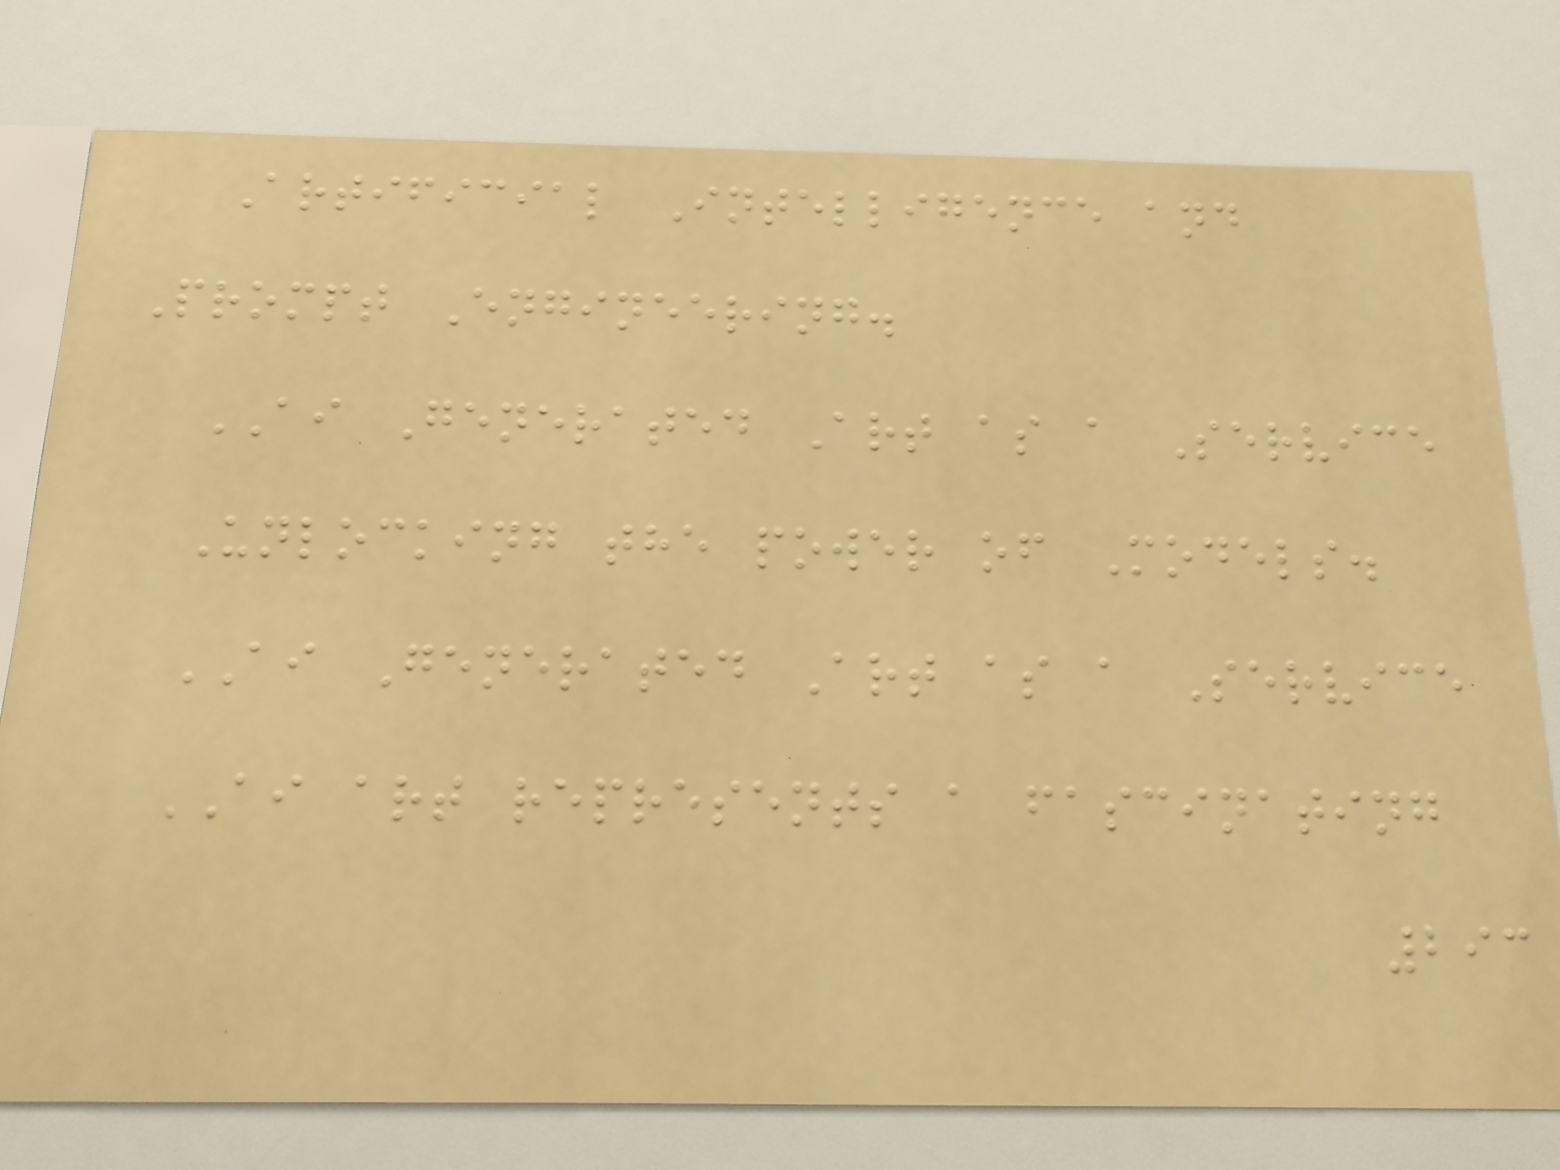Artificial Intelligence and
Prompt Engineering.
AI Generated Art as a Service
Unlocking the power of Models.
AI Generated Art as a Service
AI art represents a fascinating
293
